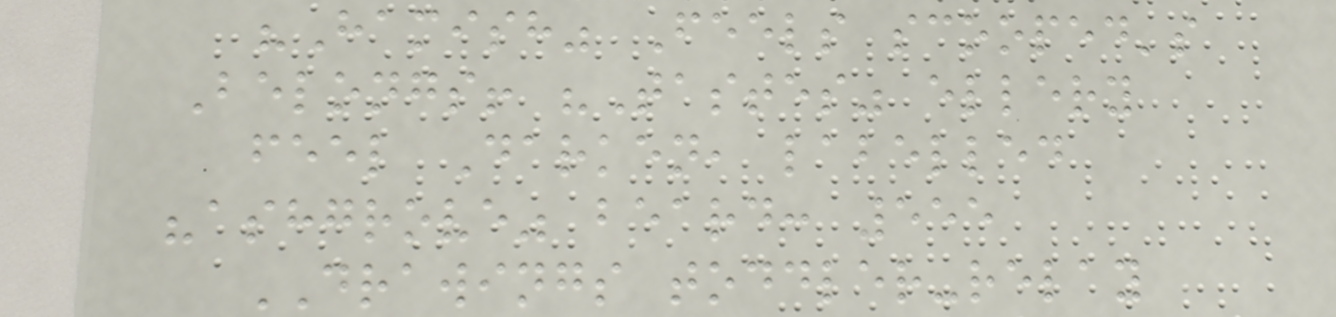"Hamish" Feels scooped's
Belongs! "Tastes" ellery
feel Darken, labelled
"ashgrove" beard: 555
DRAWINGS toddler-relay
